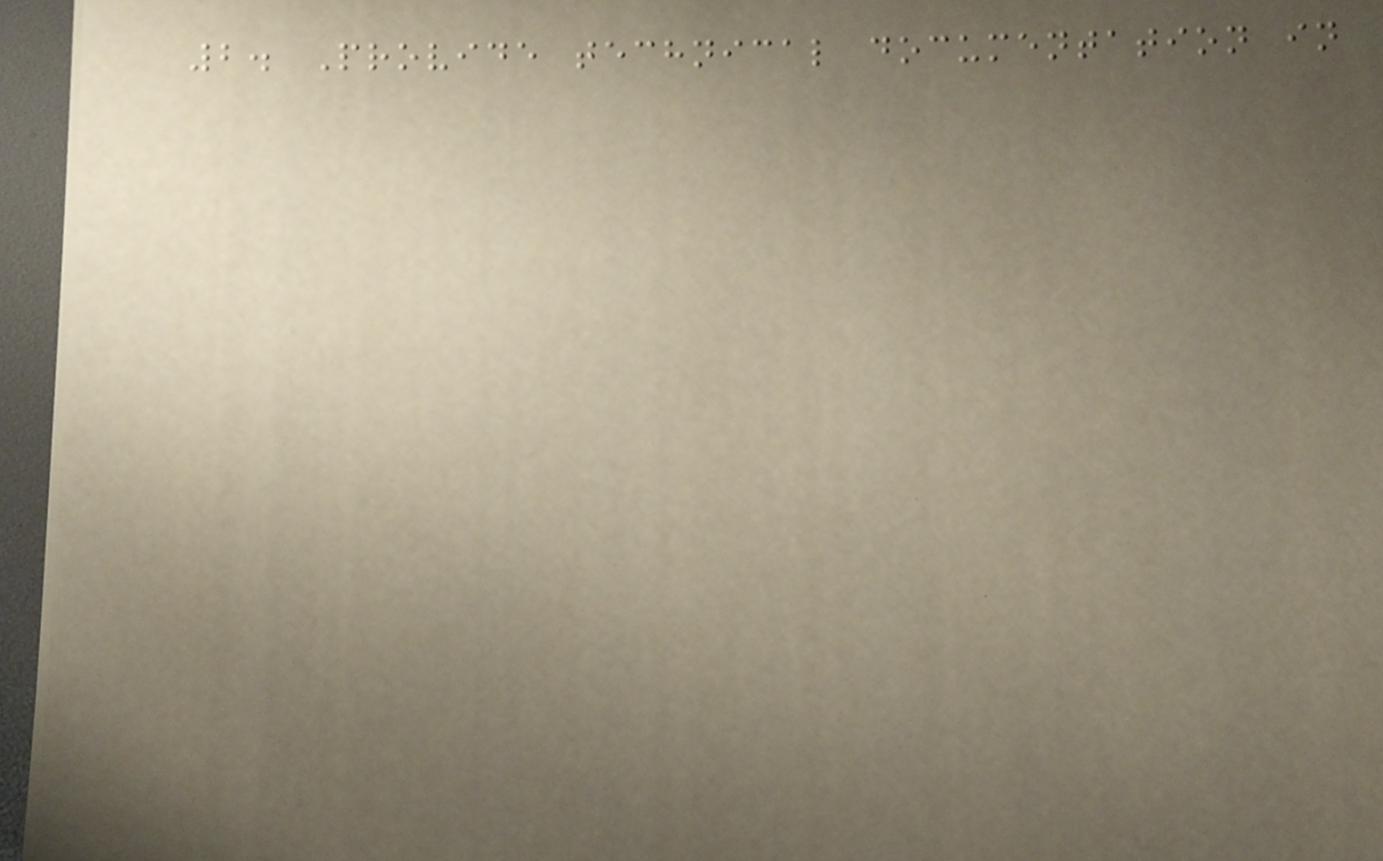2. Provide technical documentation in
